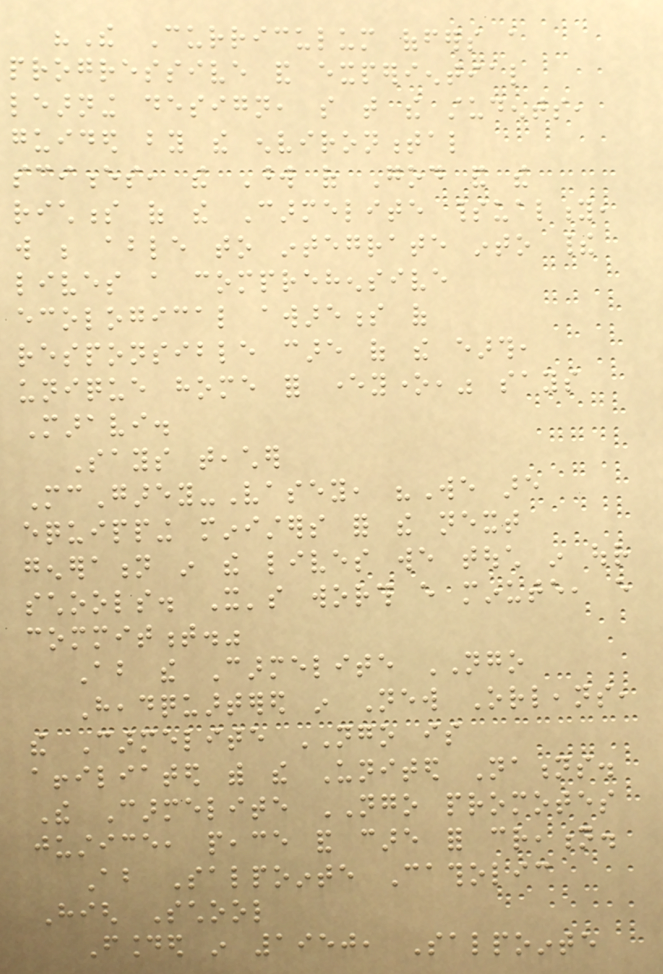"The Curriculum offers a
progressive and experiential
learning design, so that the students,
guided by the environmental
sciences, the Word of God and the
richness of the Carmelite spirituality,
will be able to integrate into their
lives a comprehensive
ecological awareness of
responsible care of the earth,
unique home for everyone," says
Maravi.
Says teacher
McGarey-Vasey, "We are
equipping ministers for the next
generation in the lives we touch in our
schools. It's worth every minute, every
commitment."
About the Carmelite NGO
Headquartered in New Orleans,
the Carmelite NGO is
affiliated with the United Nations.
The Carmelite NGO promotes
justice, peace and care for creation.
About Salpointe Catholic
High School
Founded in 1950, Salpointe
